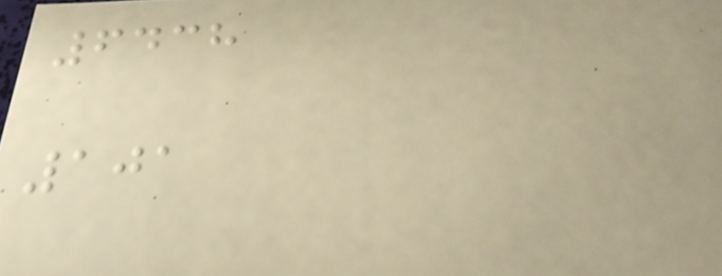6438
101
